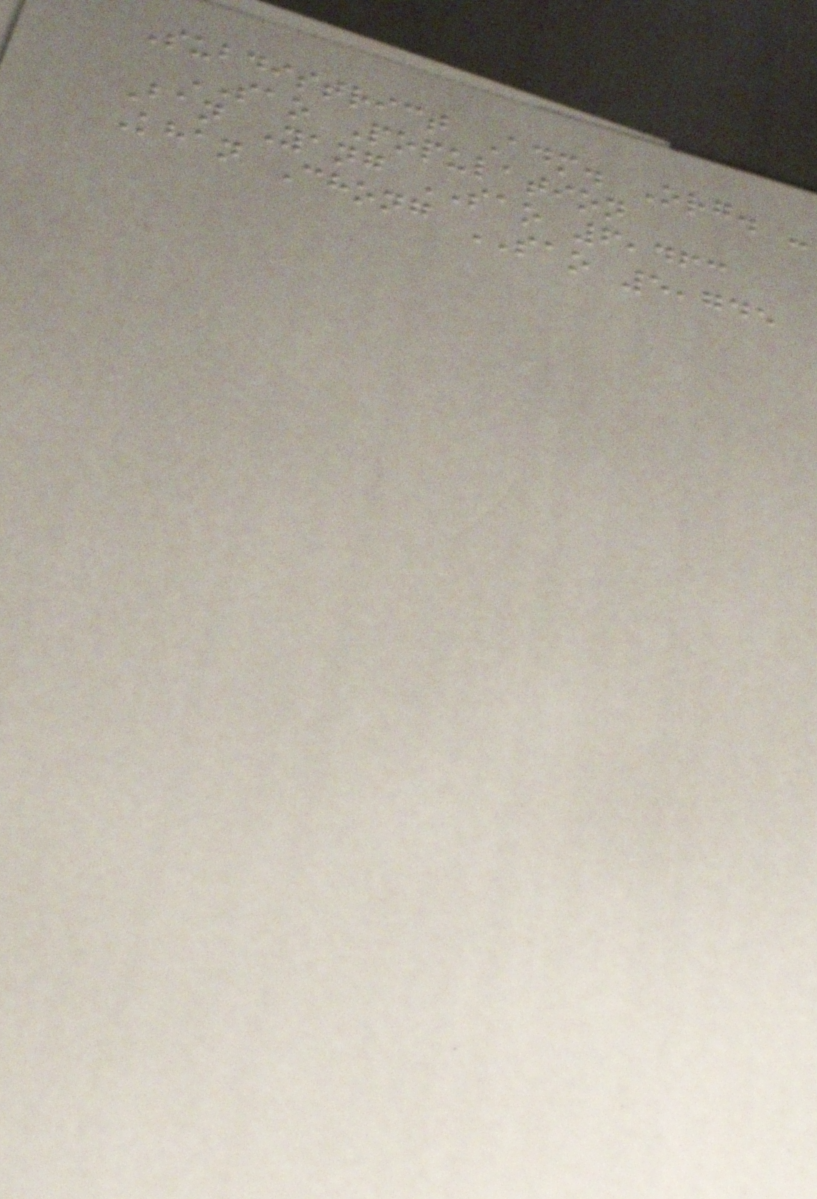Subdistrict Adm. Org. -
SAO Population
Ban Yang SAO 6,463
Khan Chong SAO 5,745
